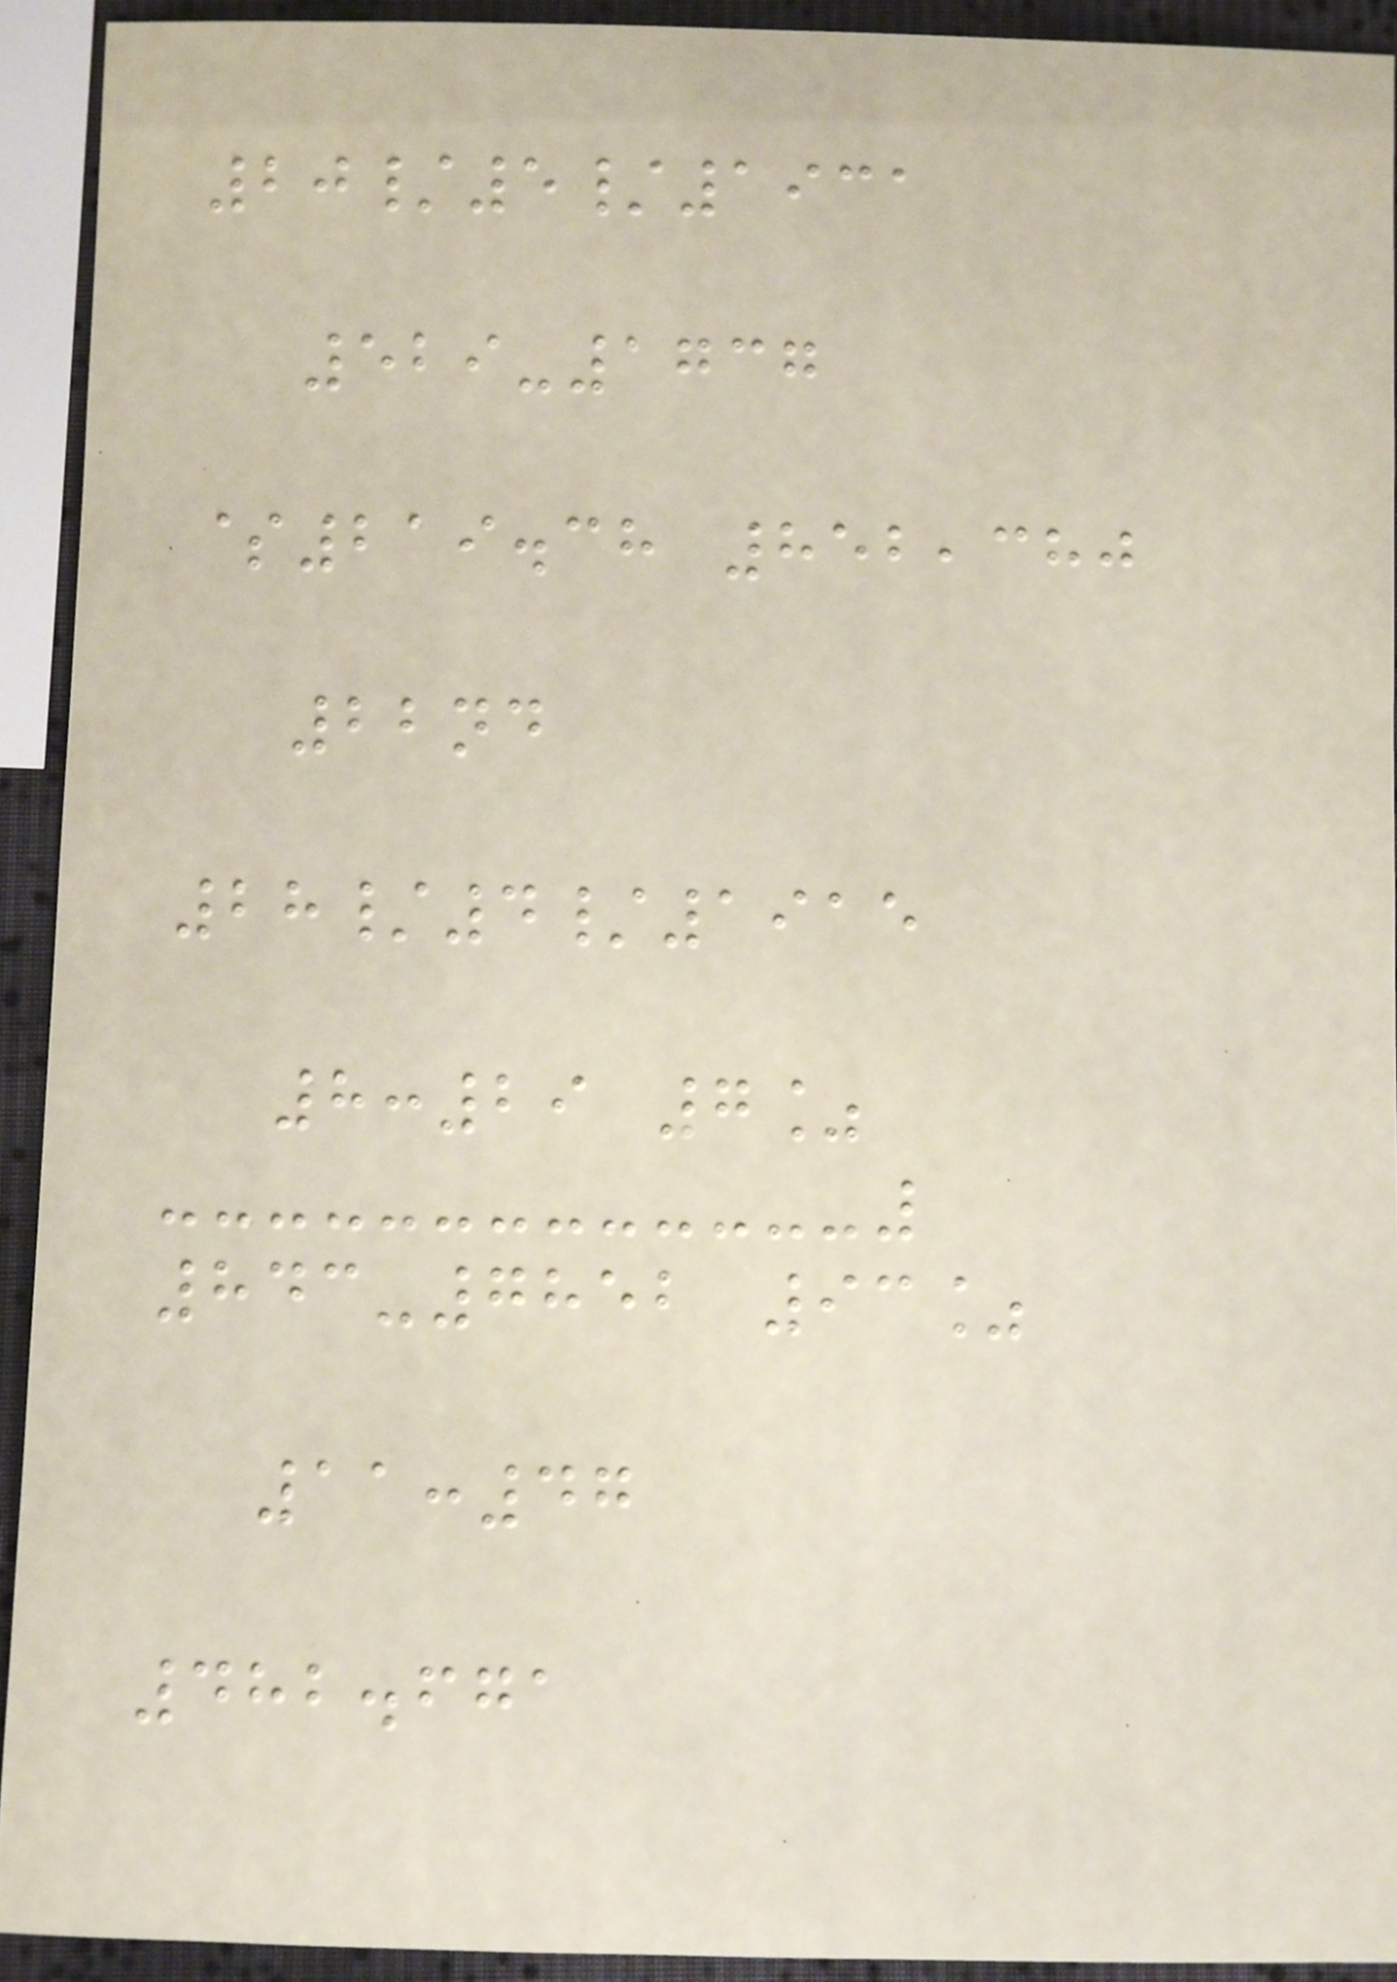20/5/1931
529-1737
$219.38 852,380
22nd
28/4/1915
8:29 7%
843-7852 93%
11:47
482.671
